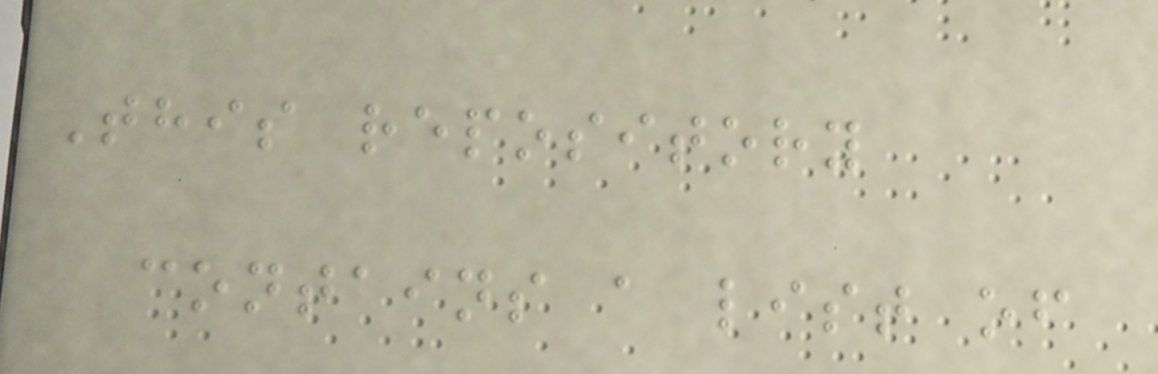This repository
contains a list of
